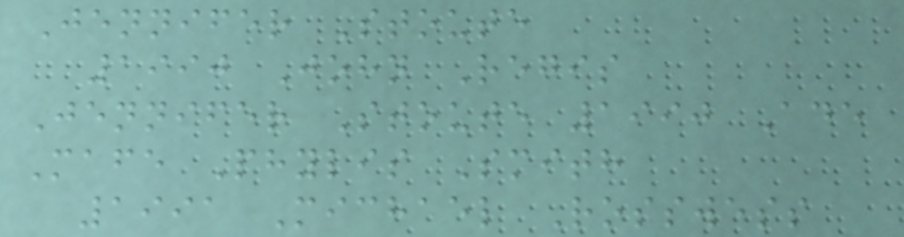Jennifer Stoute
1990 John Regis
Jennifer Stoute 1990 Ade
Mafe Phylis Smith
1991 Michael Rosswess
